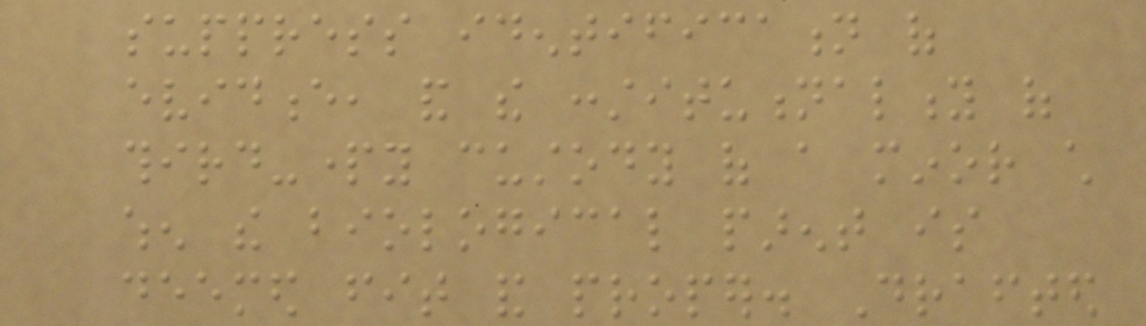suppress identification of
evidence, and the constitutionality of
third-party custody of a minor child
when the biological parent is
deemed fit and proper. Drafted
